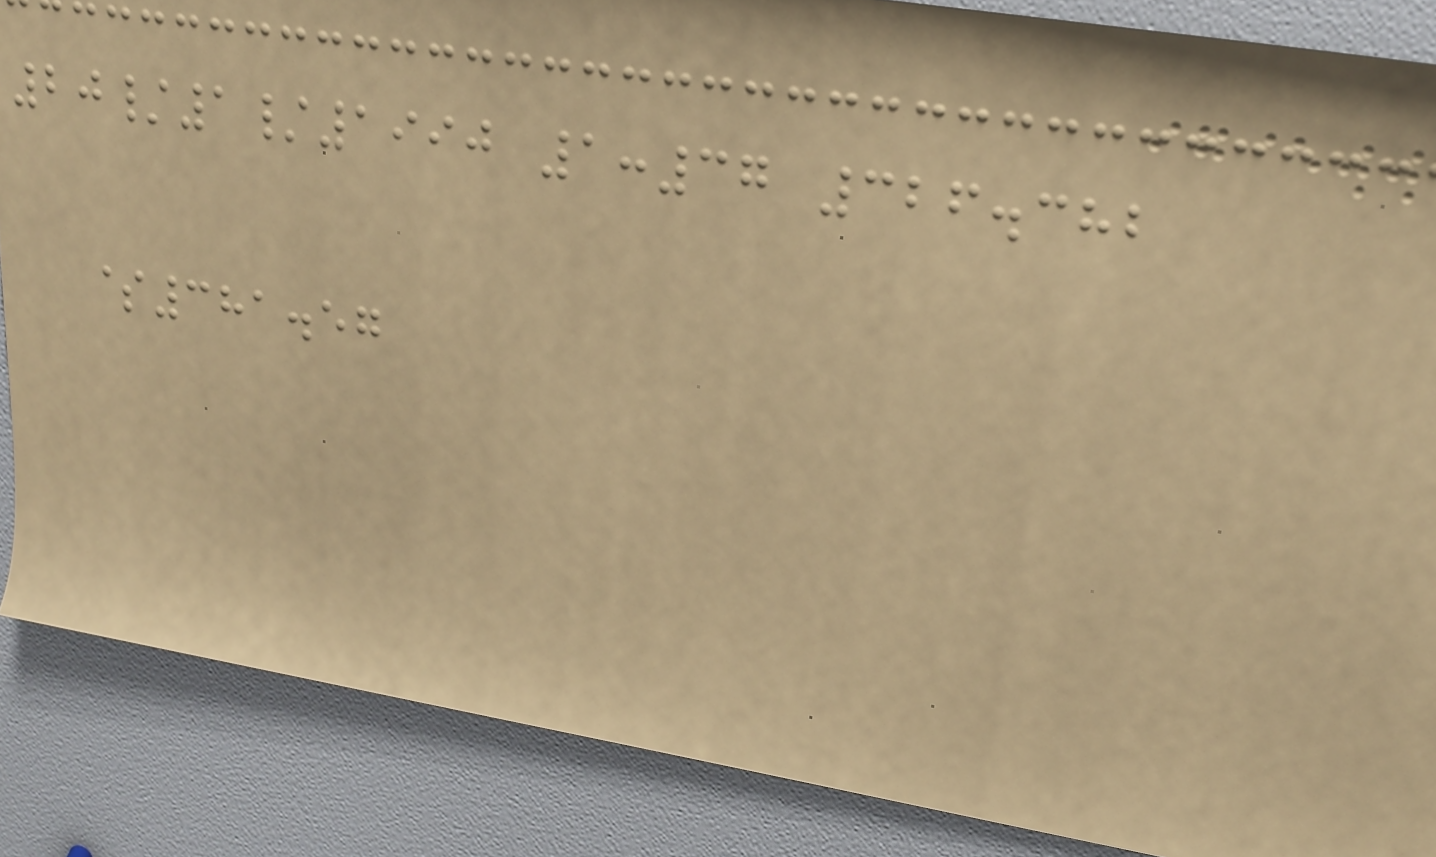20/1/1990 1:37 326.382
$381.57
